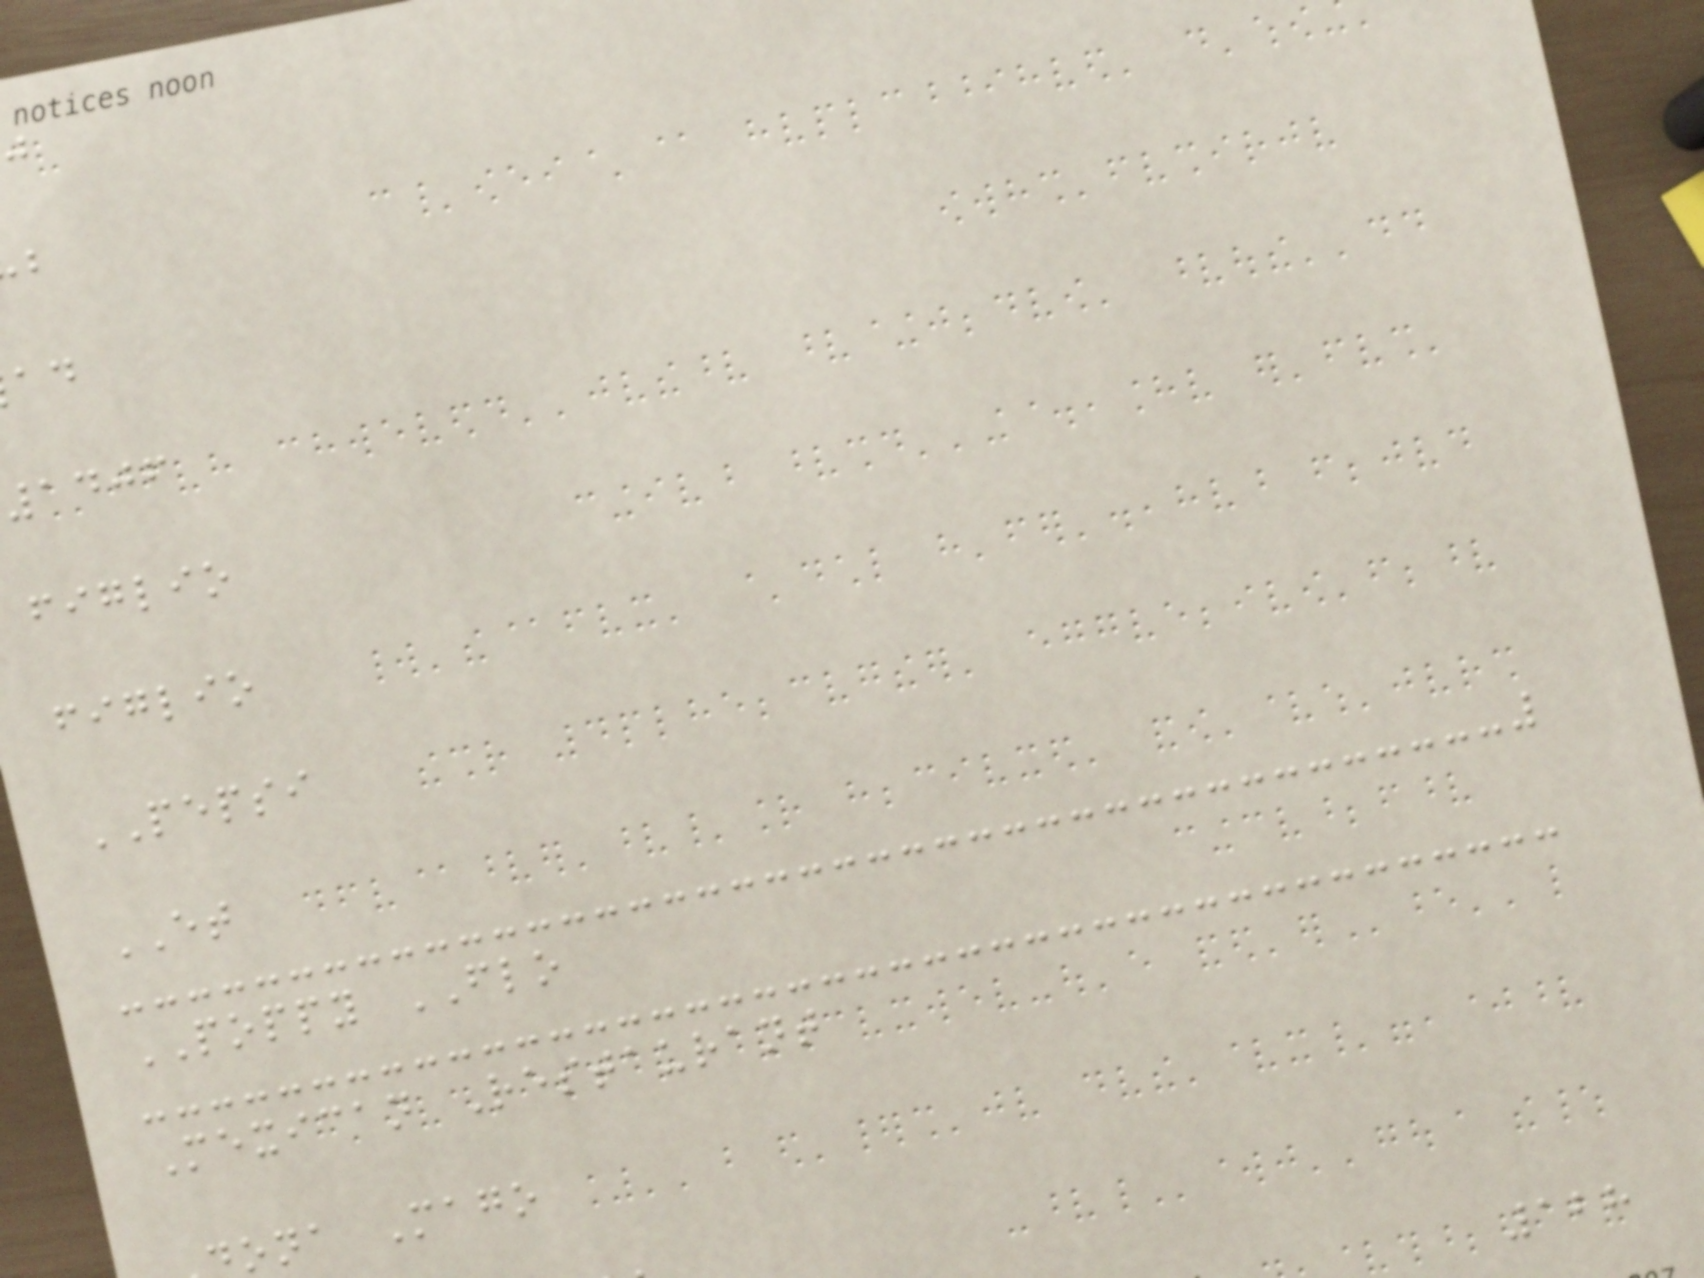1406
figlio
figlio
PEPSI
ET
POPPY FLO
Mexican Restaurant
ona Mago
128
